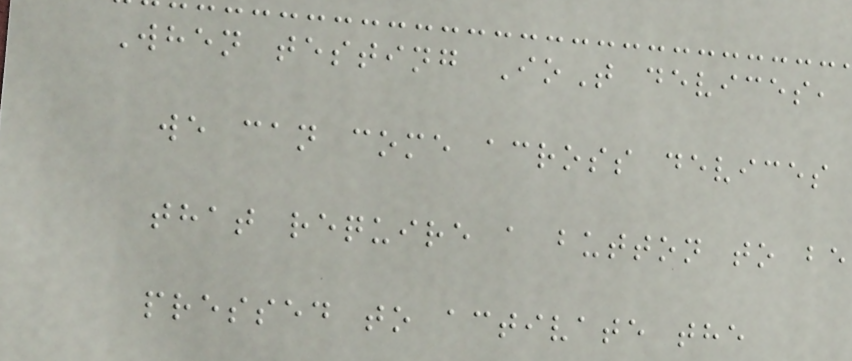When testing IoT devices,
we can come across devices
that require a button to be
pressed to activate the
